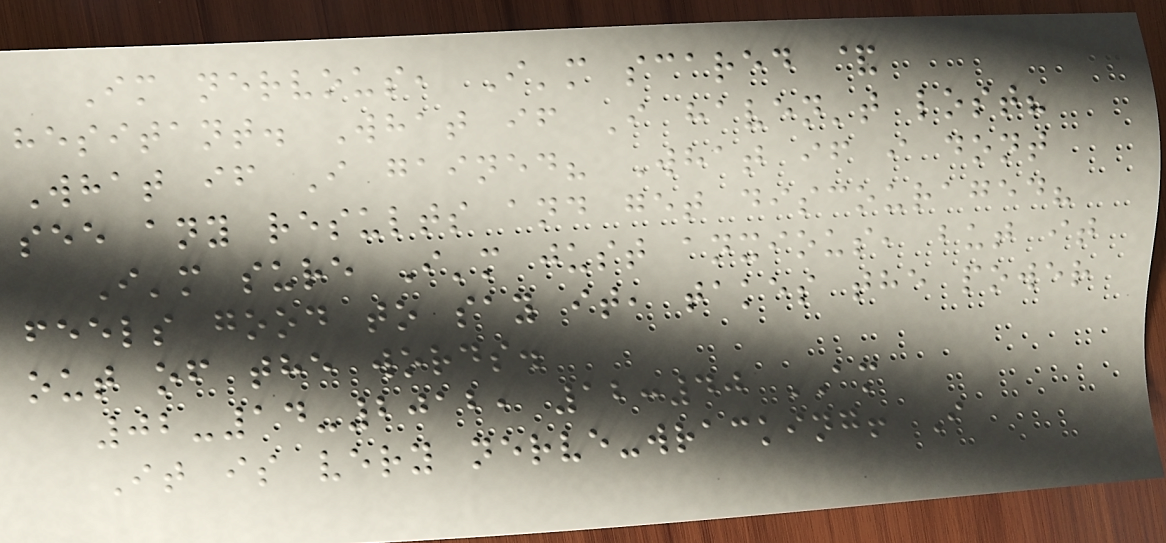Im nervous, I'm scared &
hesitant. What if I haven't lost?
What if I gained? What if i dont
see any results and get discouraged?
I'm sure I'm just anxious, but it
feels good to say it, takes the power
out of the words.
02-14-2012, 12:40 AM
It is very nerve-wracking! I
